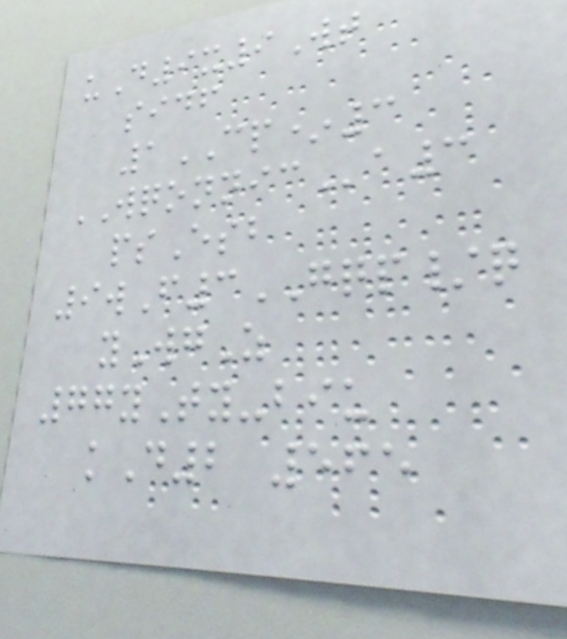uD9x9Wt
sidf
1CP*3
WQONNICa3
psEsb
9wF3GQP/q
yWgZ
77yTy-biu
kD2 565
